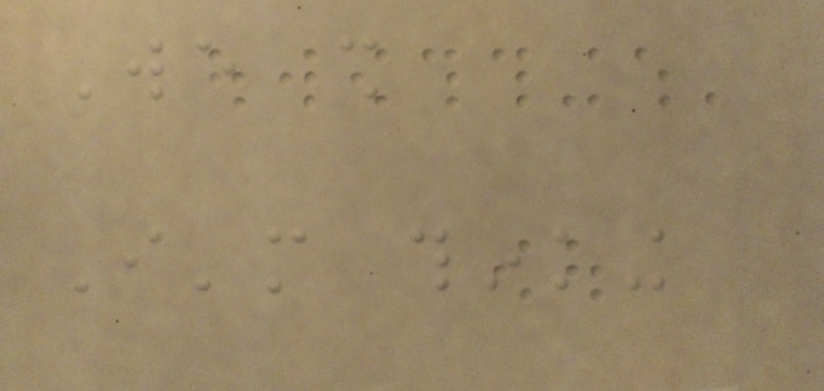We shall
I'm thinking
